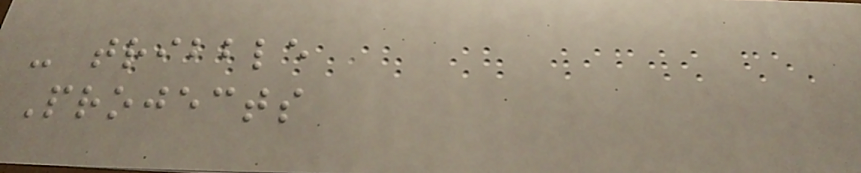- tribble
Projects
